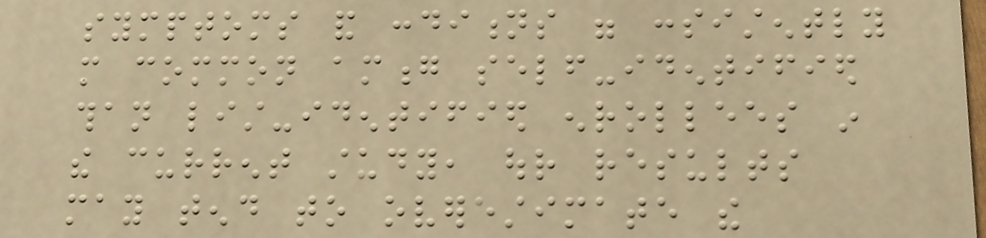symptoms and conditions were consistently
more common among self-identified
than list-identified enrollees in
the current study, our results
may tend to overestimate the
